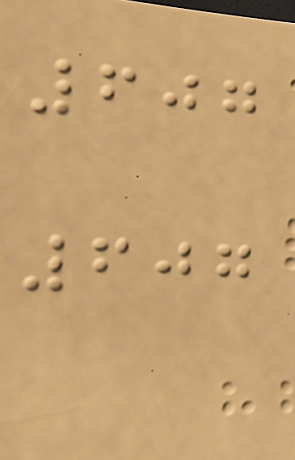607
607
